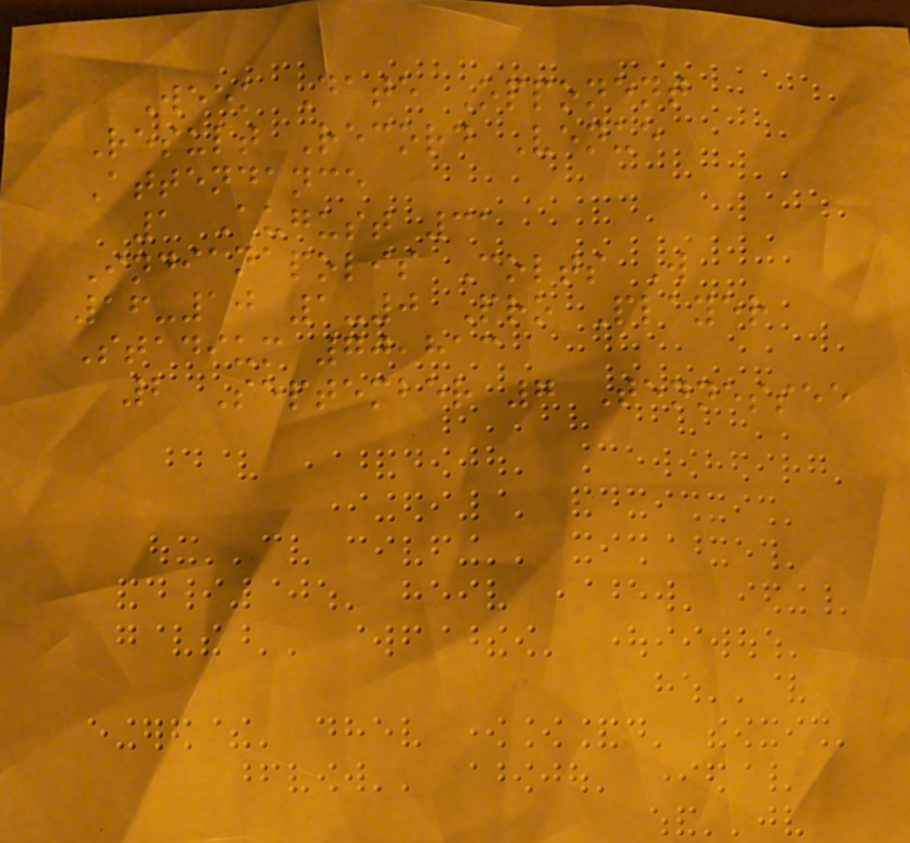Week Date Opponent
Result Record Venue
Attendance
1 August 31
Indianapolis Colts W
16-10 1-0 Pro Player
Stadium 70,813
2 September 7 Tennessee
